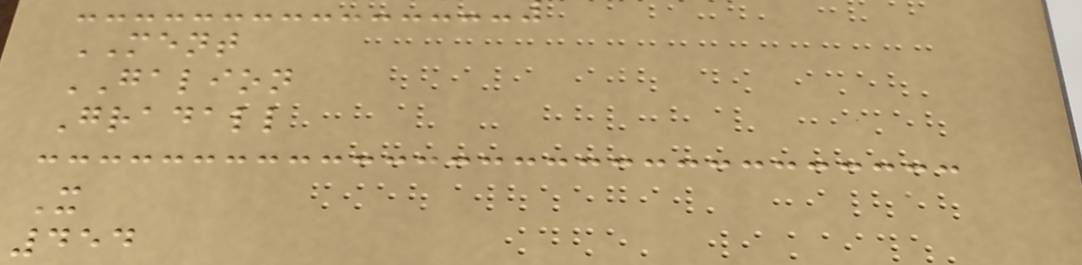MENT
GALION
Gradall
X
454
